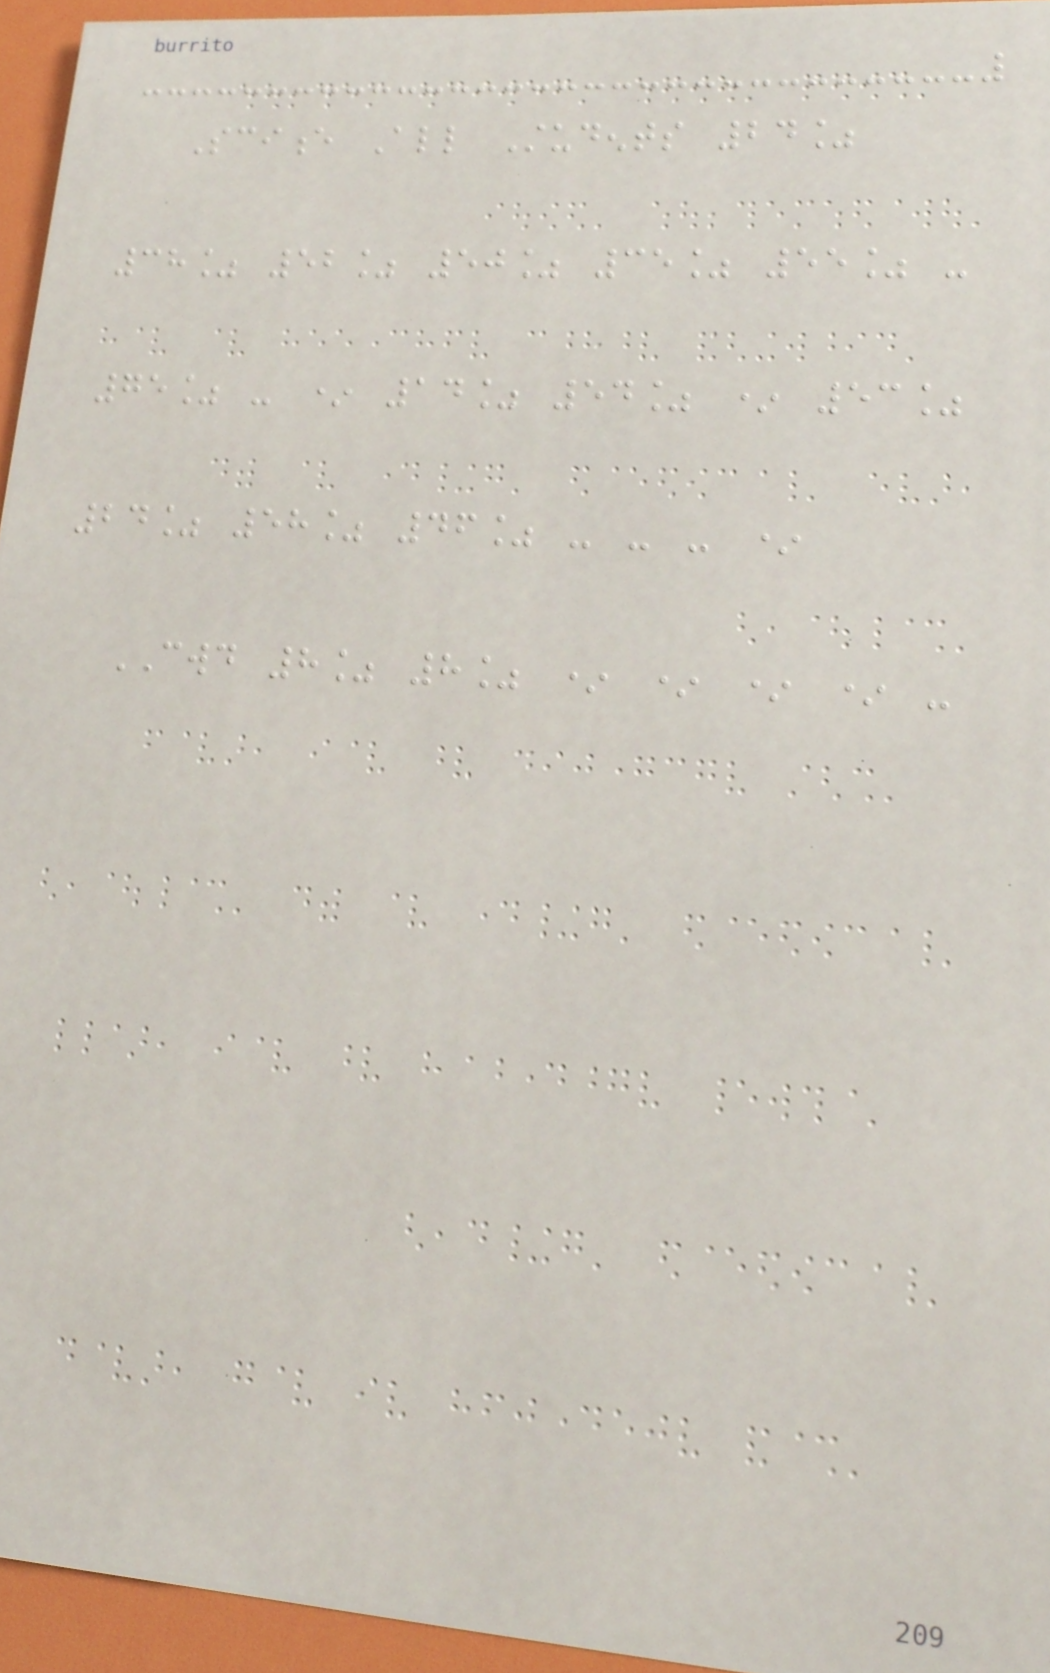Science All Students 24%
38% 52% 50% 35% 55% -
75% - * 14% 54% * 53%
24% 58% 46% - - - *
CWD 8% 8% * * * * -
